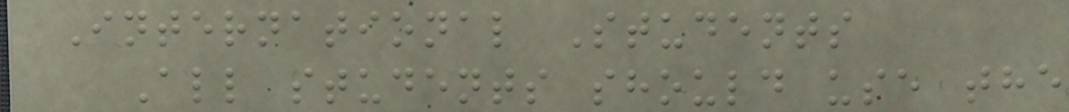International Students
All students should use the
